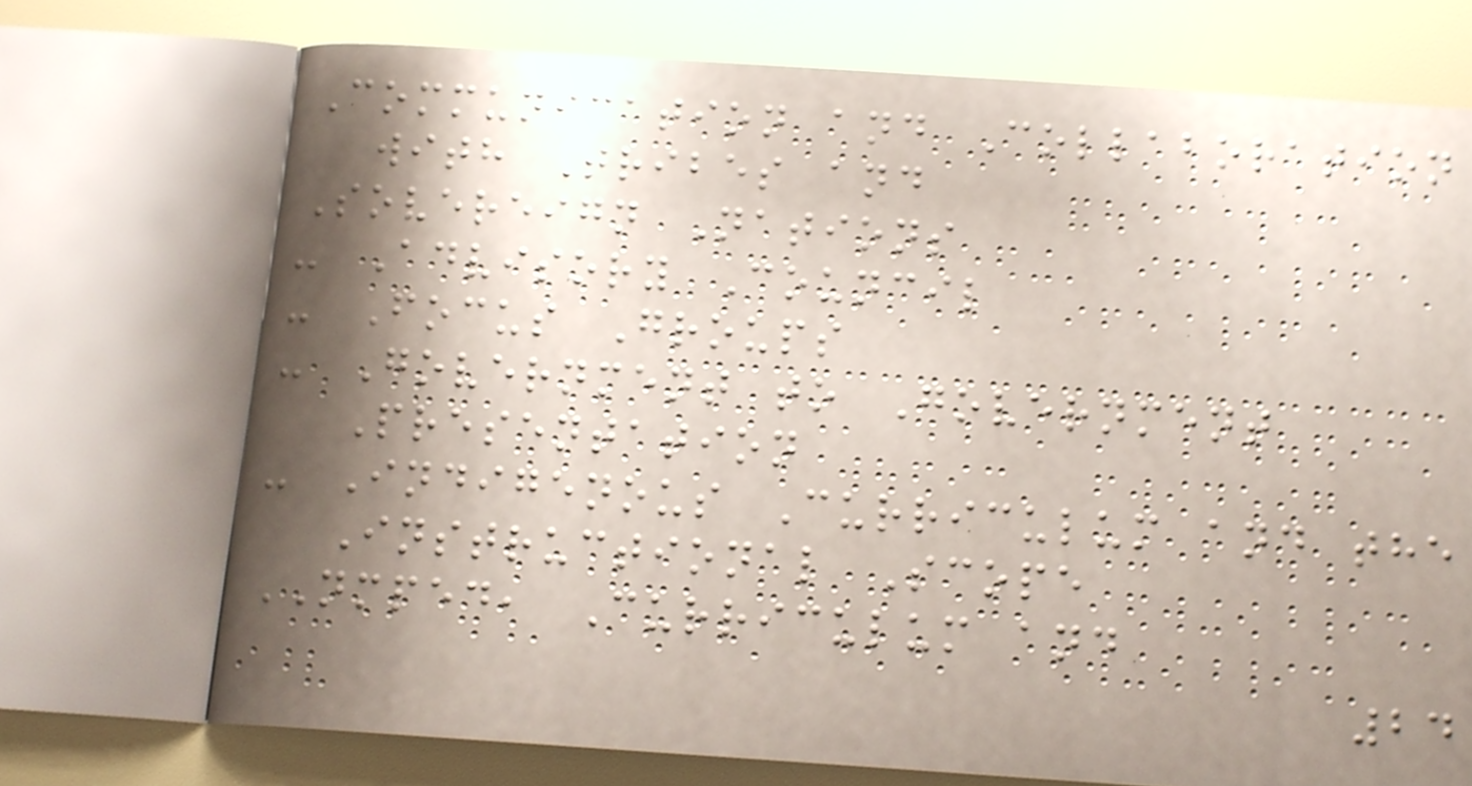Communication and Collaboration
with Tribes and
Sovereign Nations
- Advisory Council
- Focus Groups
- Government to Government
Presentation
- Indigenous Curriculum and the
Instructional Scope
NMPED, Curriculum and
24
